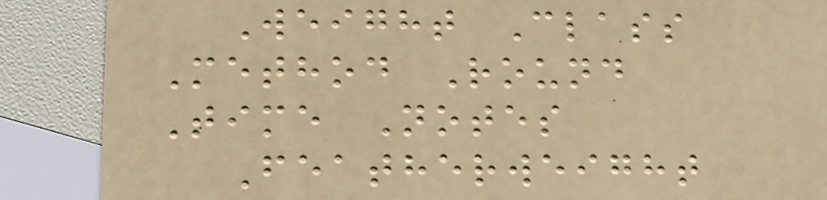Weight Class
Method Round
Time Notes
Featherweight
